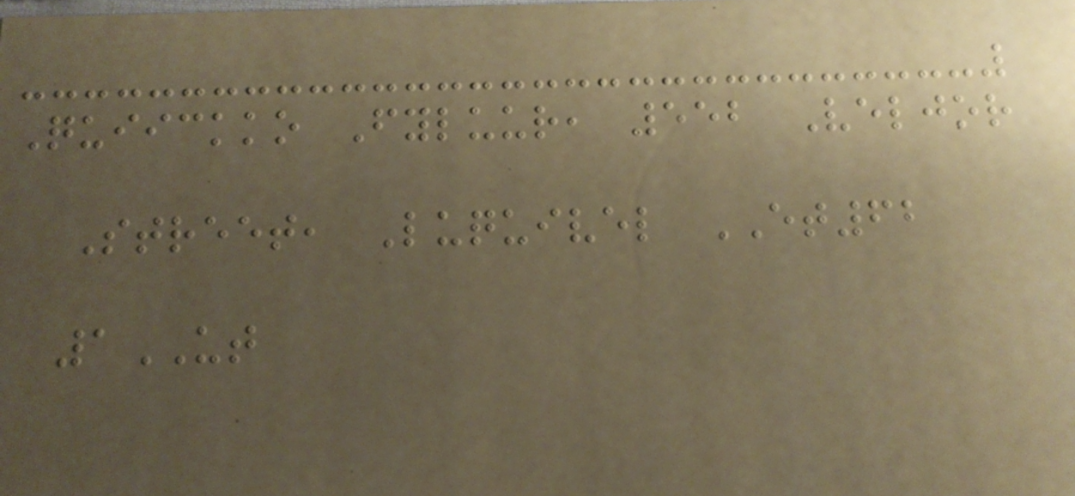Quiickko Fyluur, 552 Veljor
Street, Luquivel ET62
1UT
